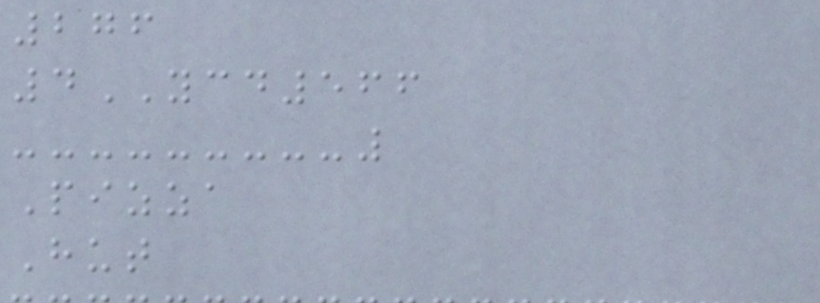276
4YCD566
Pizza
Hut
